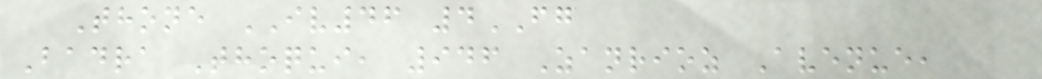Thone IV46 4FG
Badra Thoqui, 946 Zanrioz Avenue,
